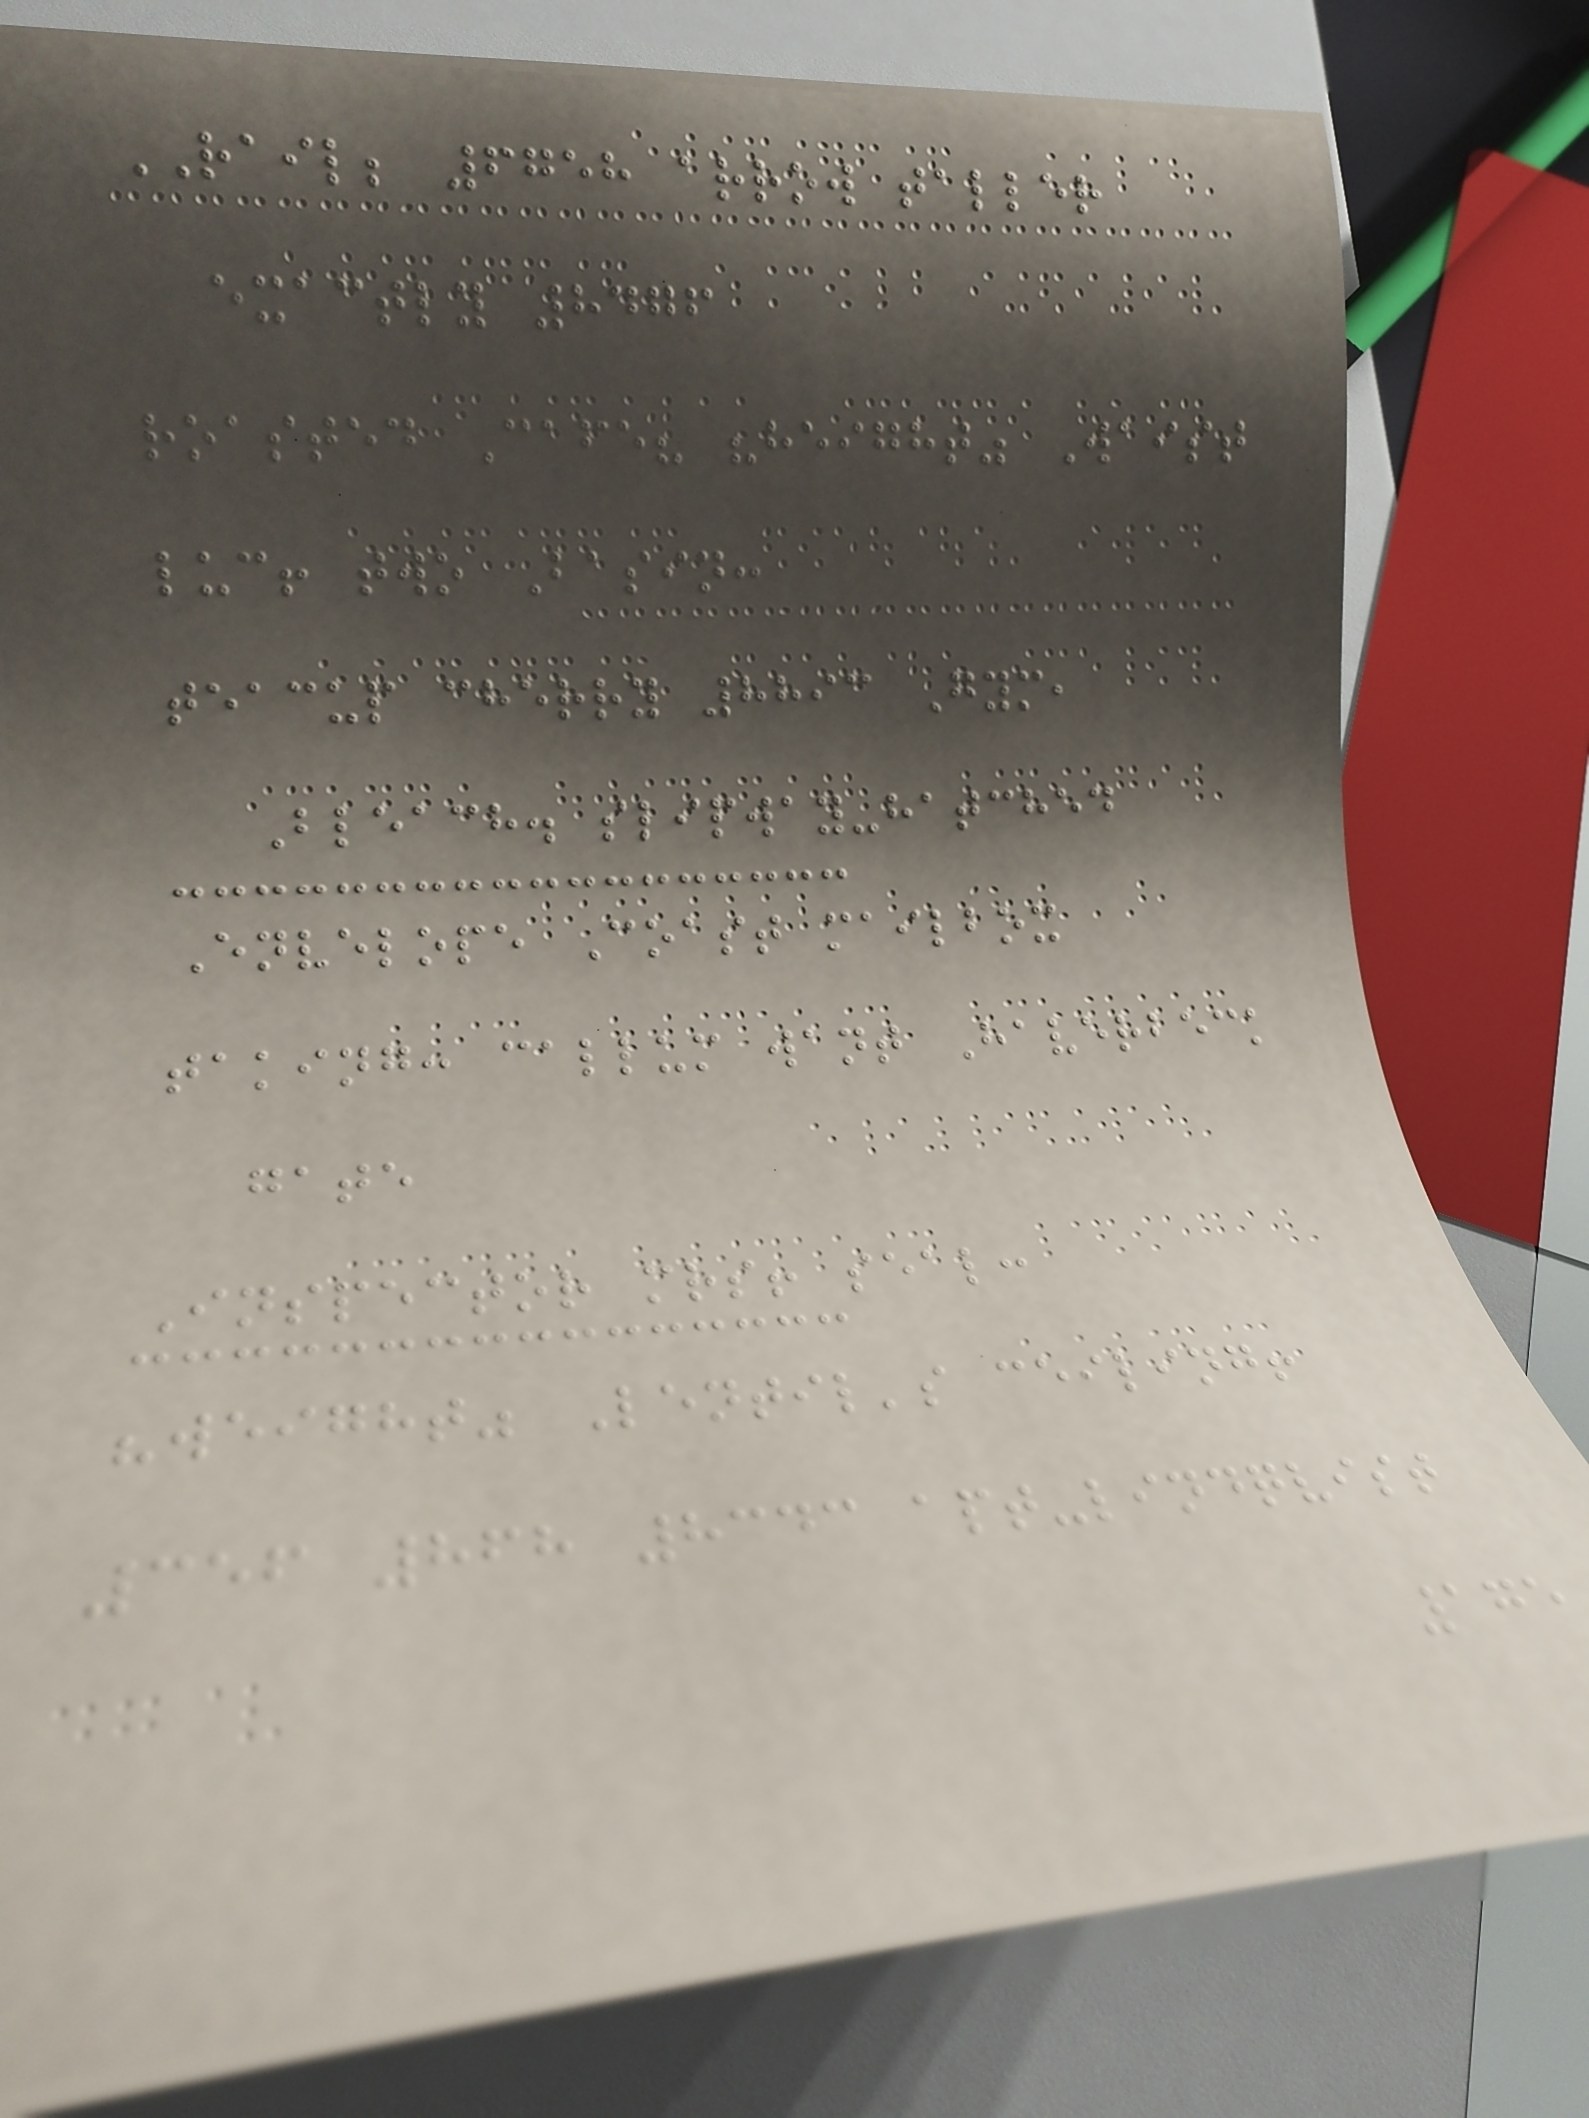RAIL; 6758 arrow taller
exactly 8476
roasted Cafe? "height" Waist
luc! two Basin:
teacup cherry 8893 Gym,
Bleach. slipway-hatched
Envelope Coast mailbox
taking: callum want Haverbeck
gate
Inspector mrs! seal:
"weight" Lentil's ceiling!
356 868 8343 apt-lindqvist
175
